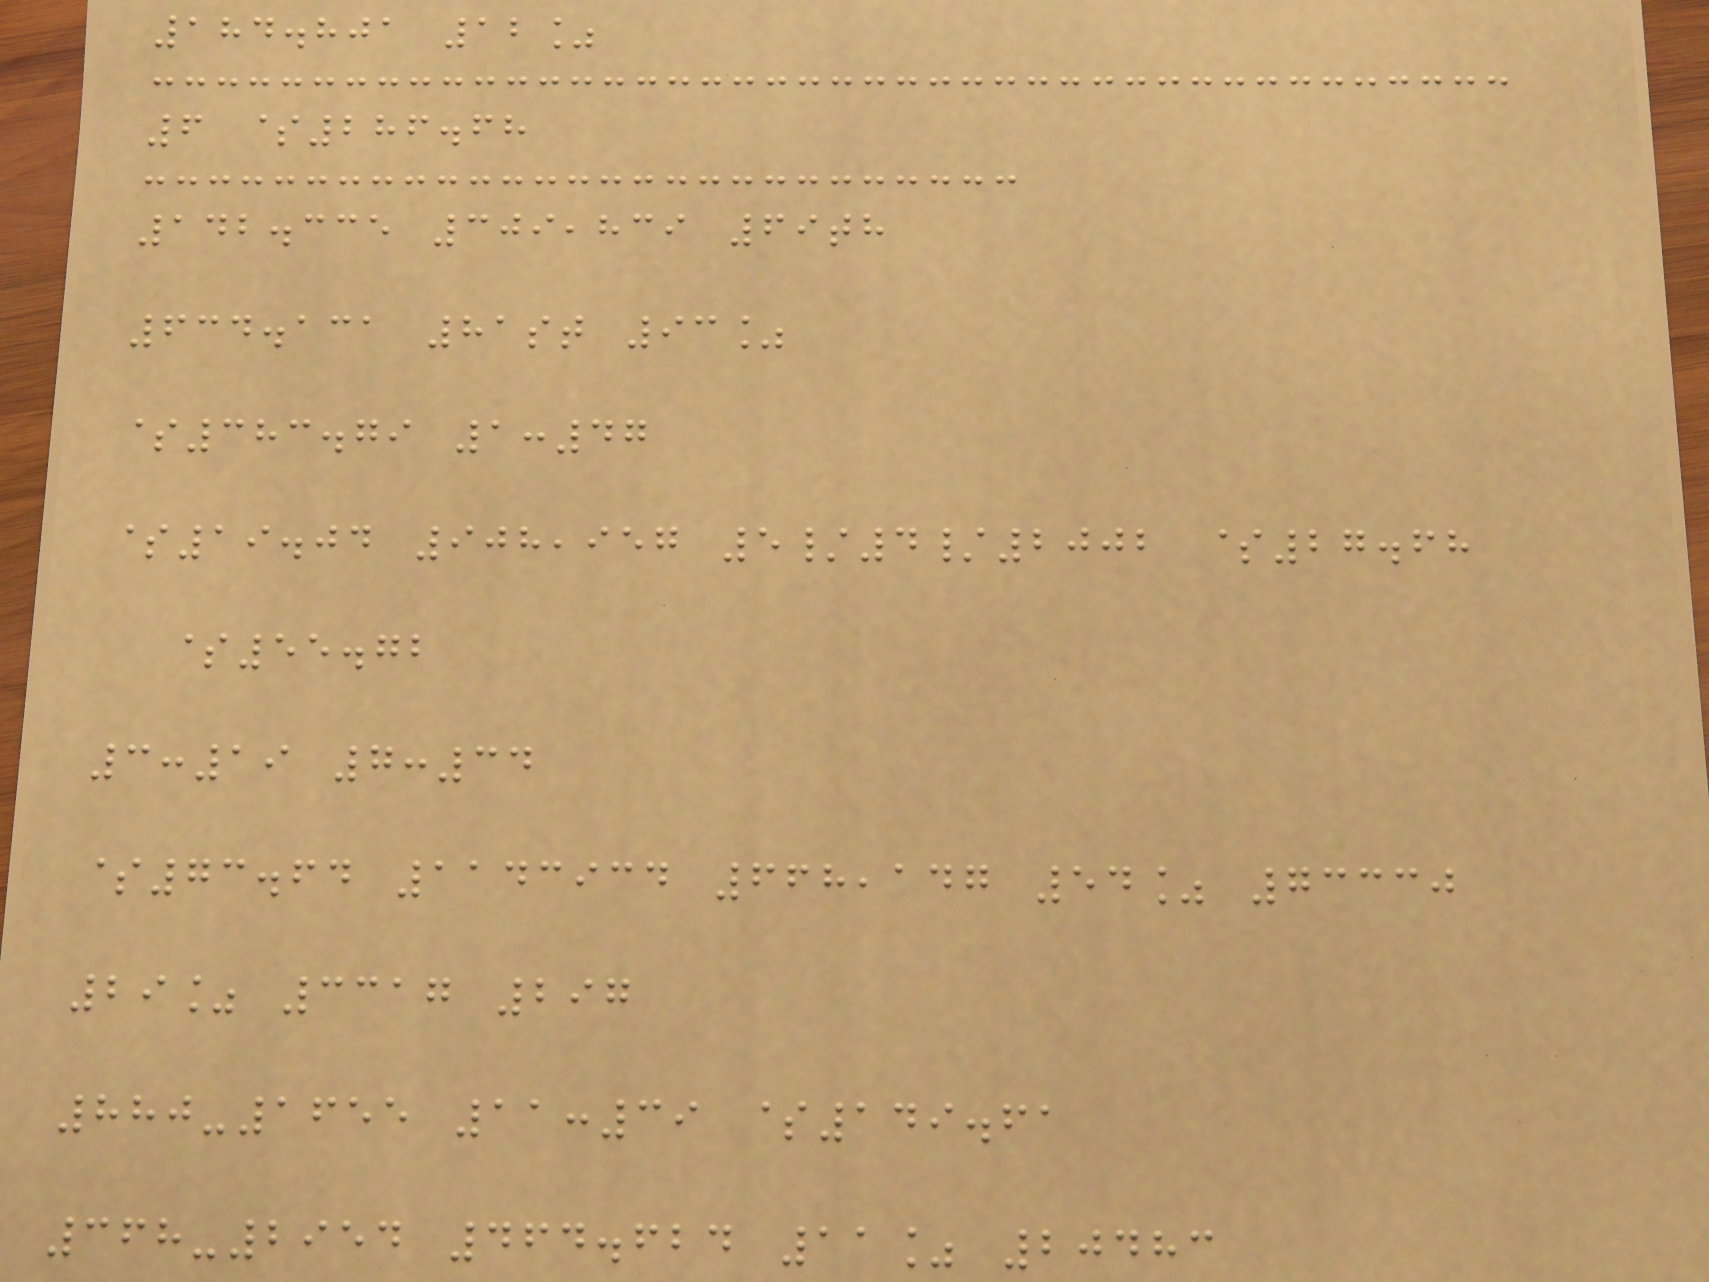184.801 12%
6 $286.68
142.335 309,839 69th
634.131 81st 93%
$383.79 1:47
$19.04 908,957 5/4/2002 $27.68
$55.72
3:19 7:34
$73.64 1143934 668,147 54% 73330
29% 3317 297
880-1655 11:39 $149.61
368-2954 464.624 11% 20483
